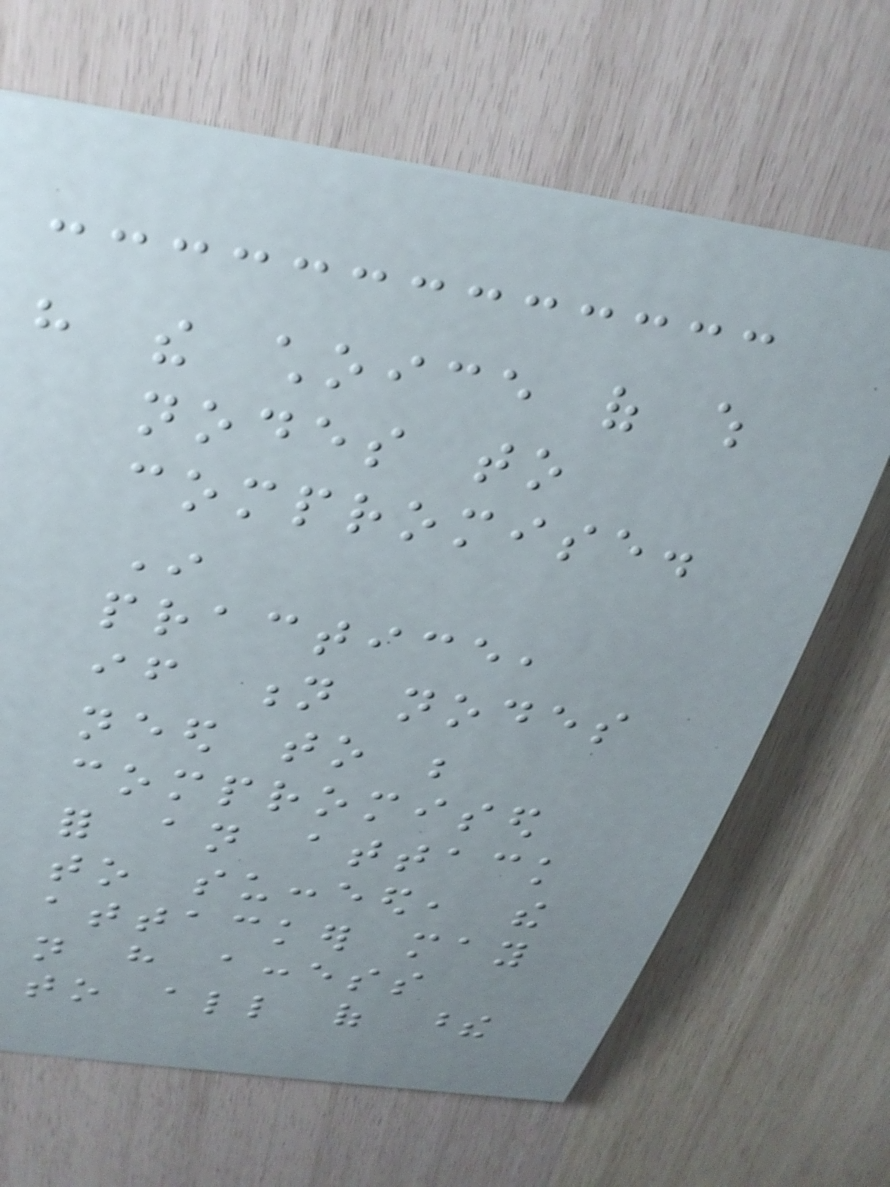have the choice of which
nodes to
compromise.
In
practice,
if n nodes
need to be
compromised
for an attack
to succeed, the
attacker may
not have access
to all of these
